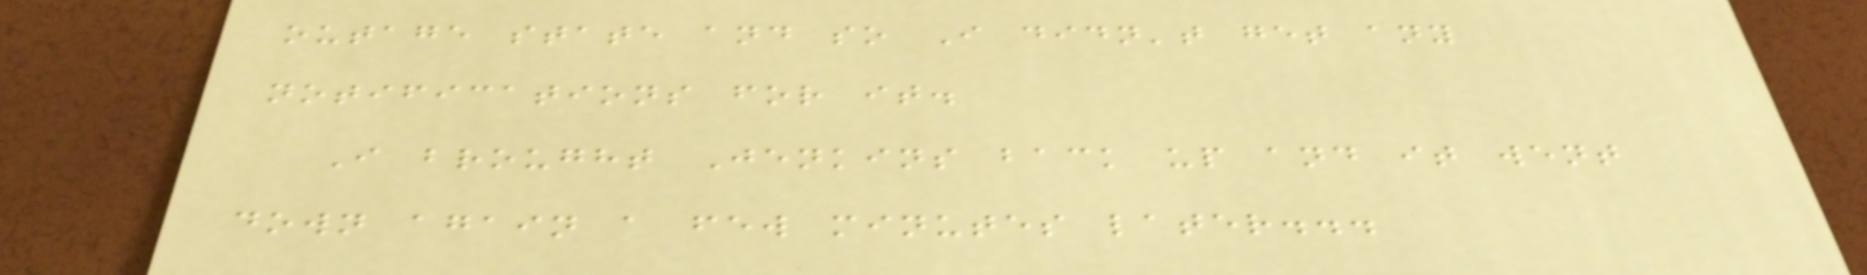outage state and so I didn't get any
notifications for it.
I brought Jenkins back up and it went
down again a few minutes later...
